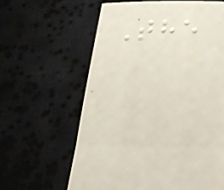The
